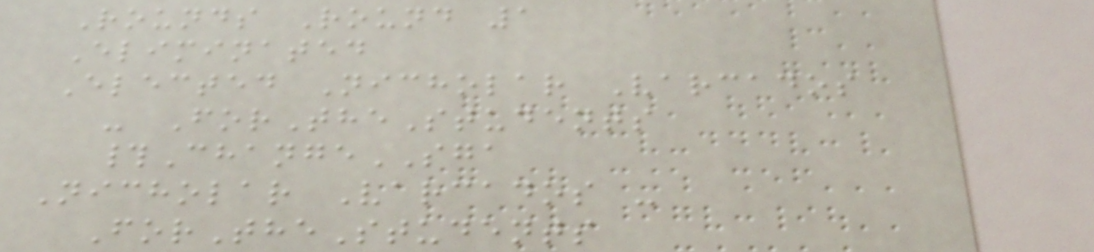Rounds Round 1
Eliminated
Elected Nicholar Varcados
- ForTheStudents
#ChangeSGA
Nicholar Varcados -
ForTheStudents
